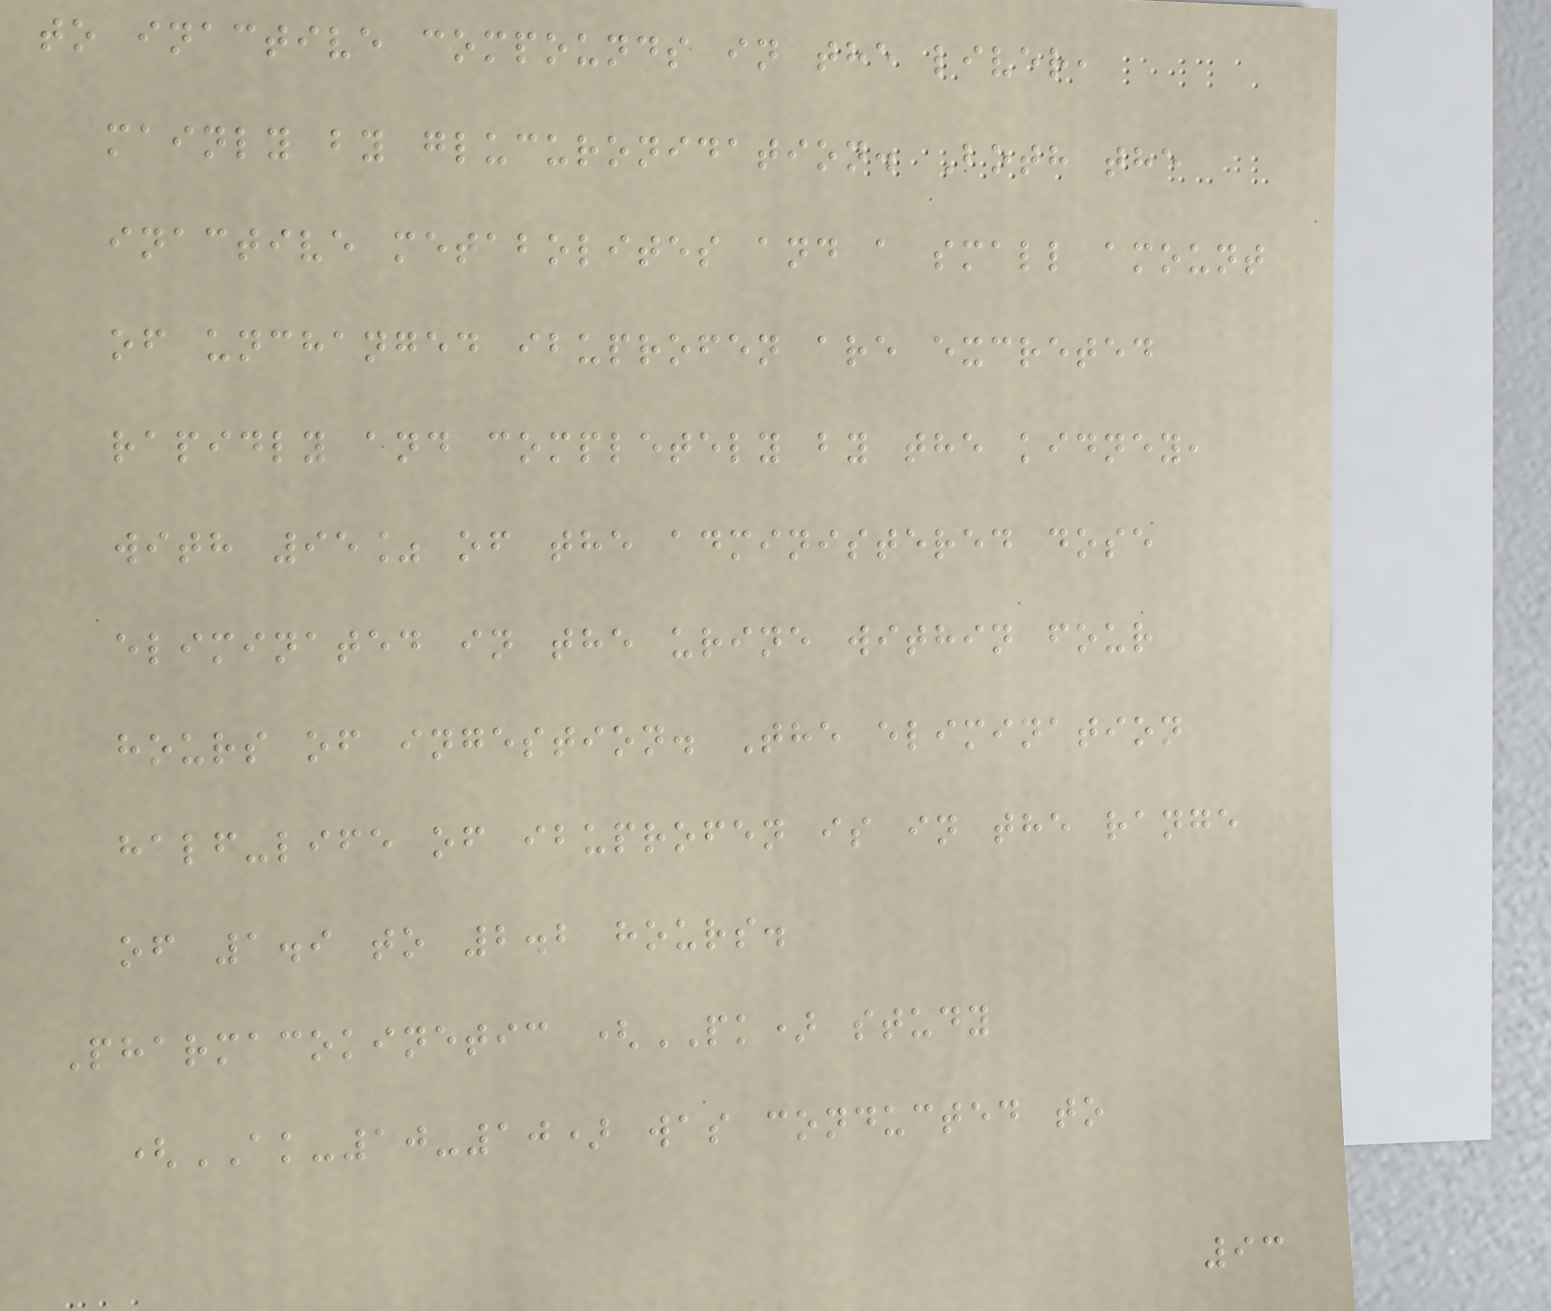to inactive compounds in the liver,
mainly by glucuronidation. Both the
inactive metabolites and a small amount
of unchanged ibuprofen are excreted
rapidly and completely by the kidney,
with 95% of the administered dose
eliminated in the urine within four
hours of ingestion. The elimination
half-life of ibuprofen is in the range
of 1.9 to 2.2 hours.
Pharmacokinetic (PK) study
(AK-10-10) was conducted to
93
